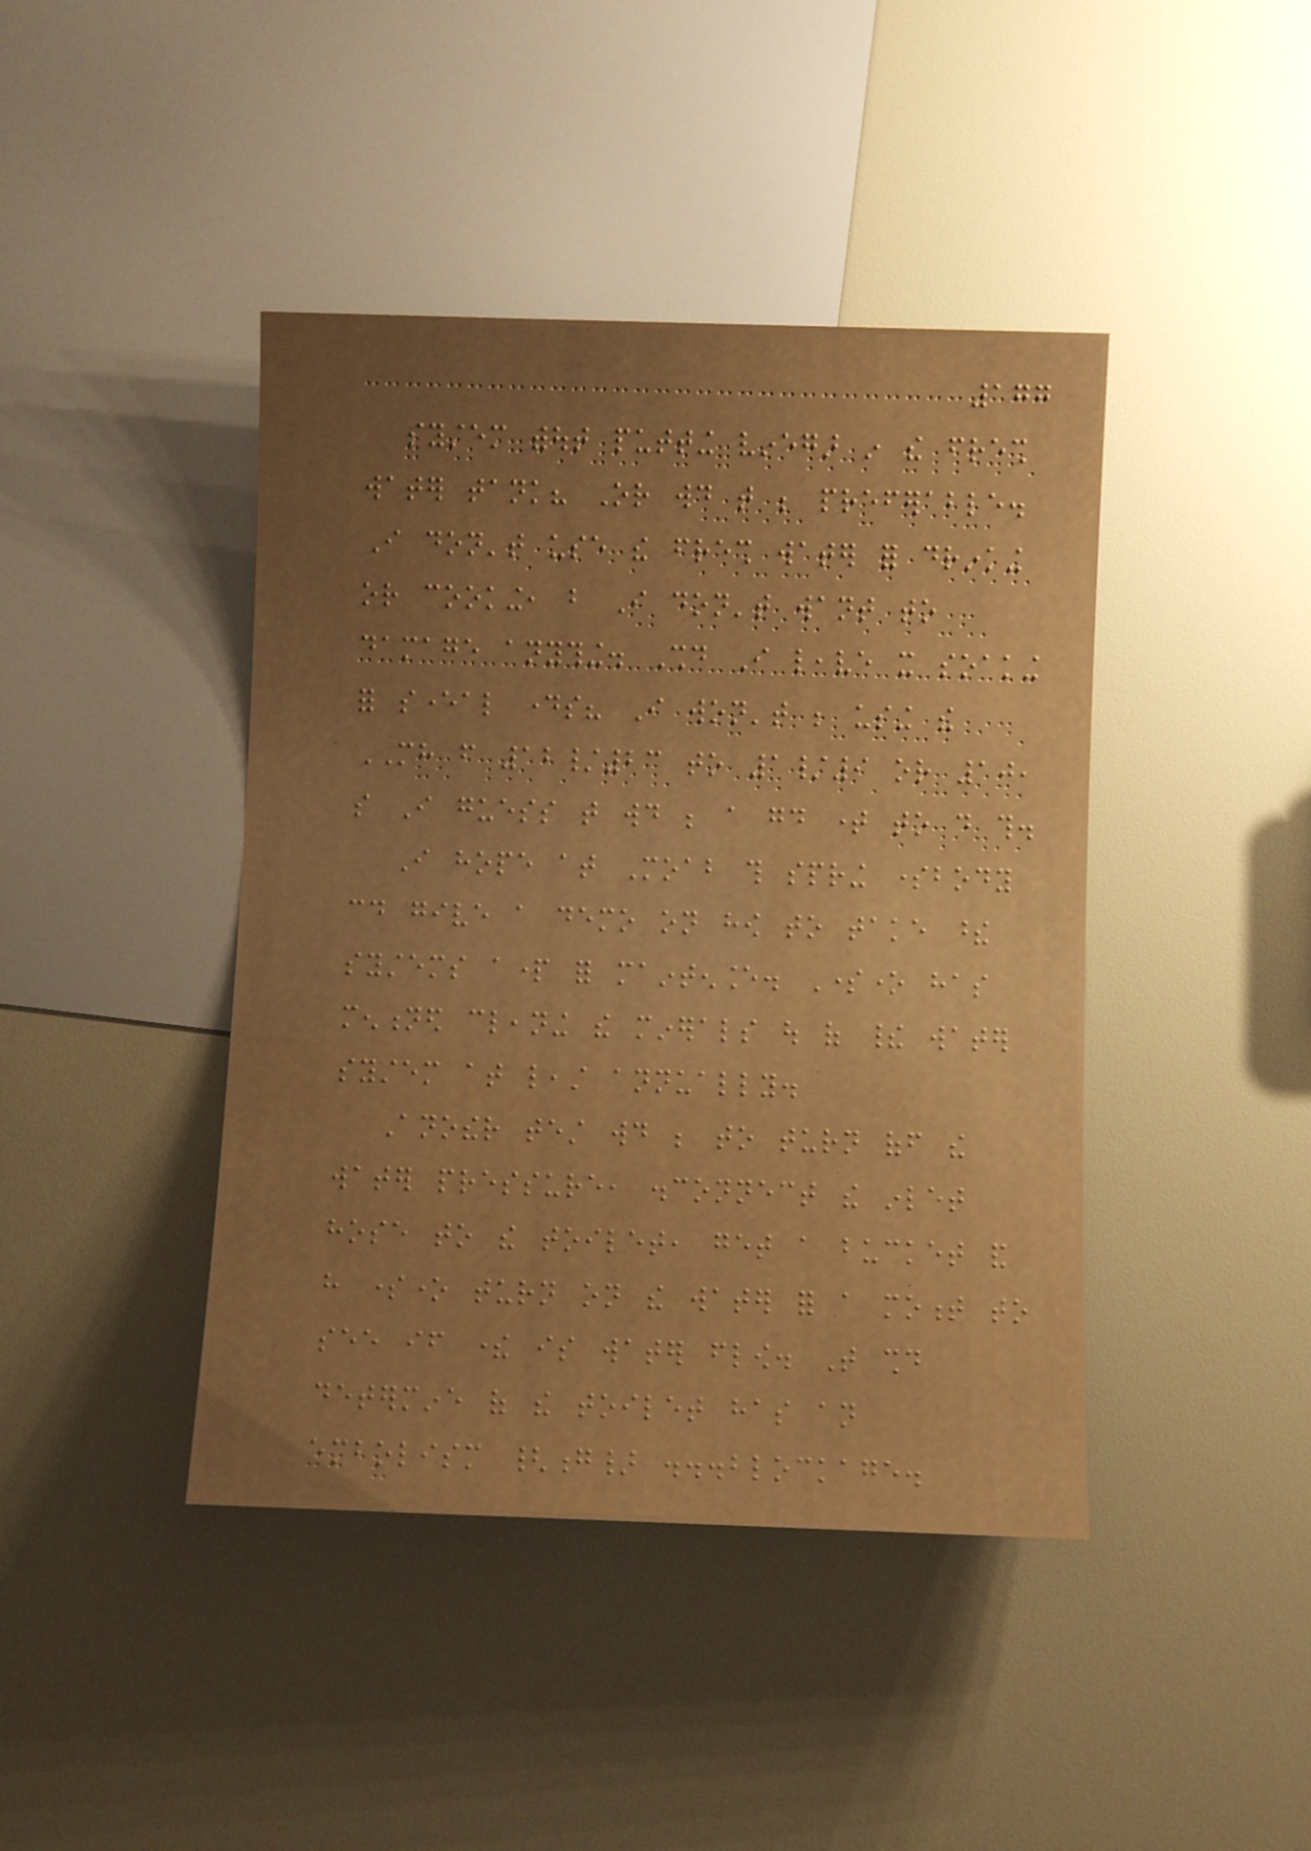177
system without putting vinegar in the fresh
water tank? Or would that be preferable.
I don't use the fresh water for drinking
or cooking, but I don't want to
damage anything. Should I leave it soaking
for several days? I won't be using the
MH from 12/23 to 1/9 or 10,
so I guess that would be a good time to do this.
I hope at Moab this spring somebody
could give a demo on how to take these
systems apart for maintenance. Someone has
mentioned cleaning the minerals out of their water
system at least annually.
Another test would be to turn off the
water pressure, disconnect the inlet
hose to the toilet, get a bucket and
have someone turn on the water for a moment to
see if there is water flow. That should
determine of the toilet has an
embolism {g} ...blockage.
